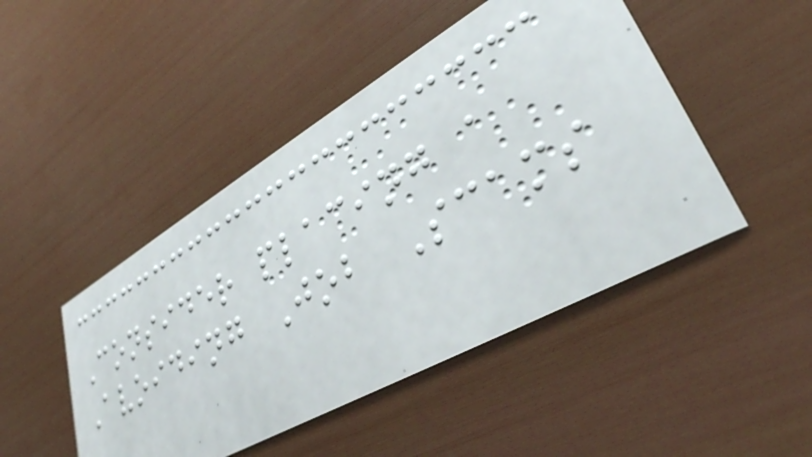Consider placing a
Avoiding Job Scams
